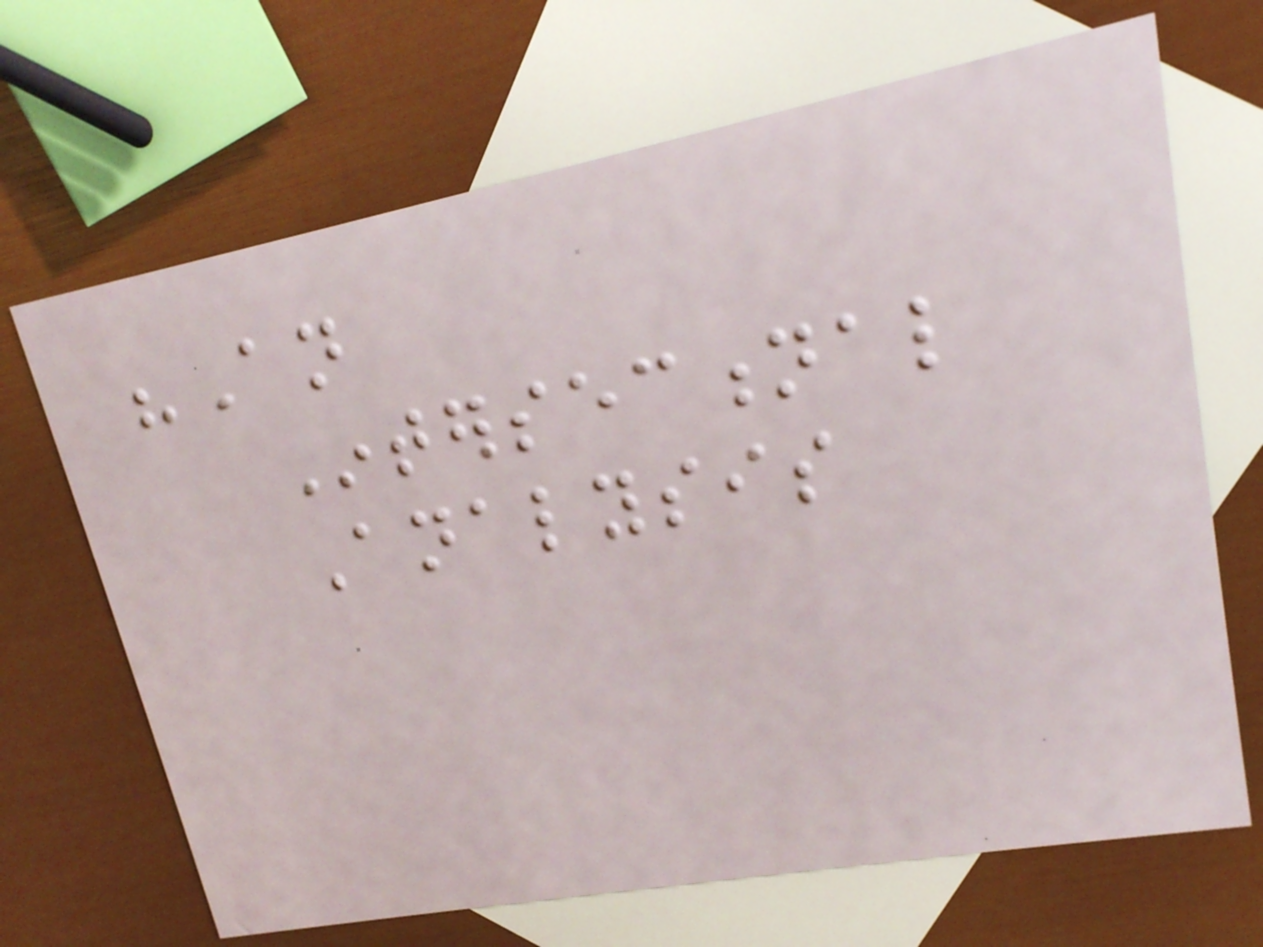"An
Intersectional
Analysis
